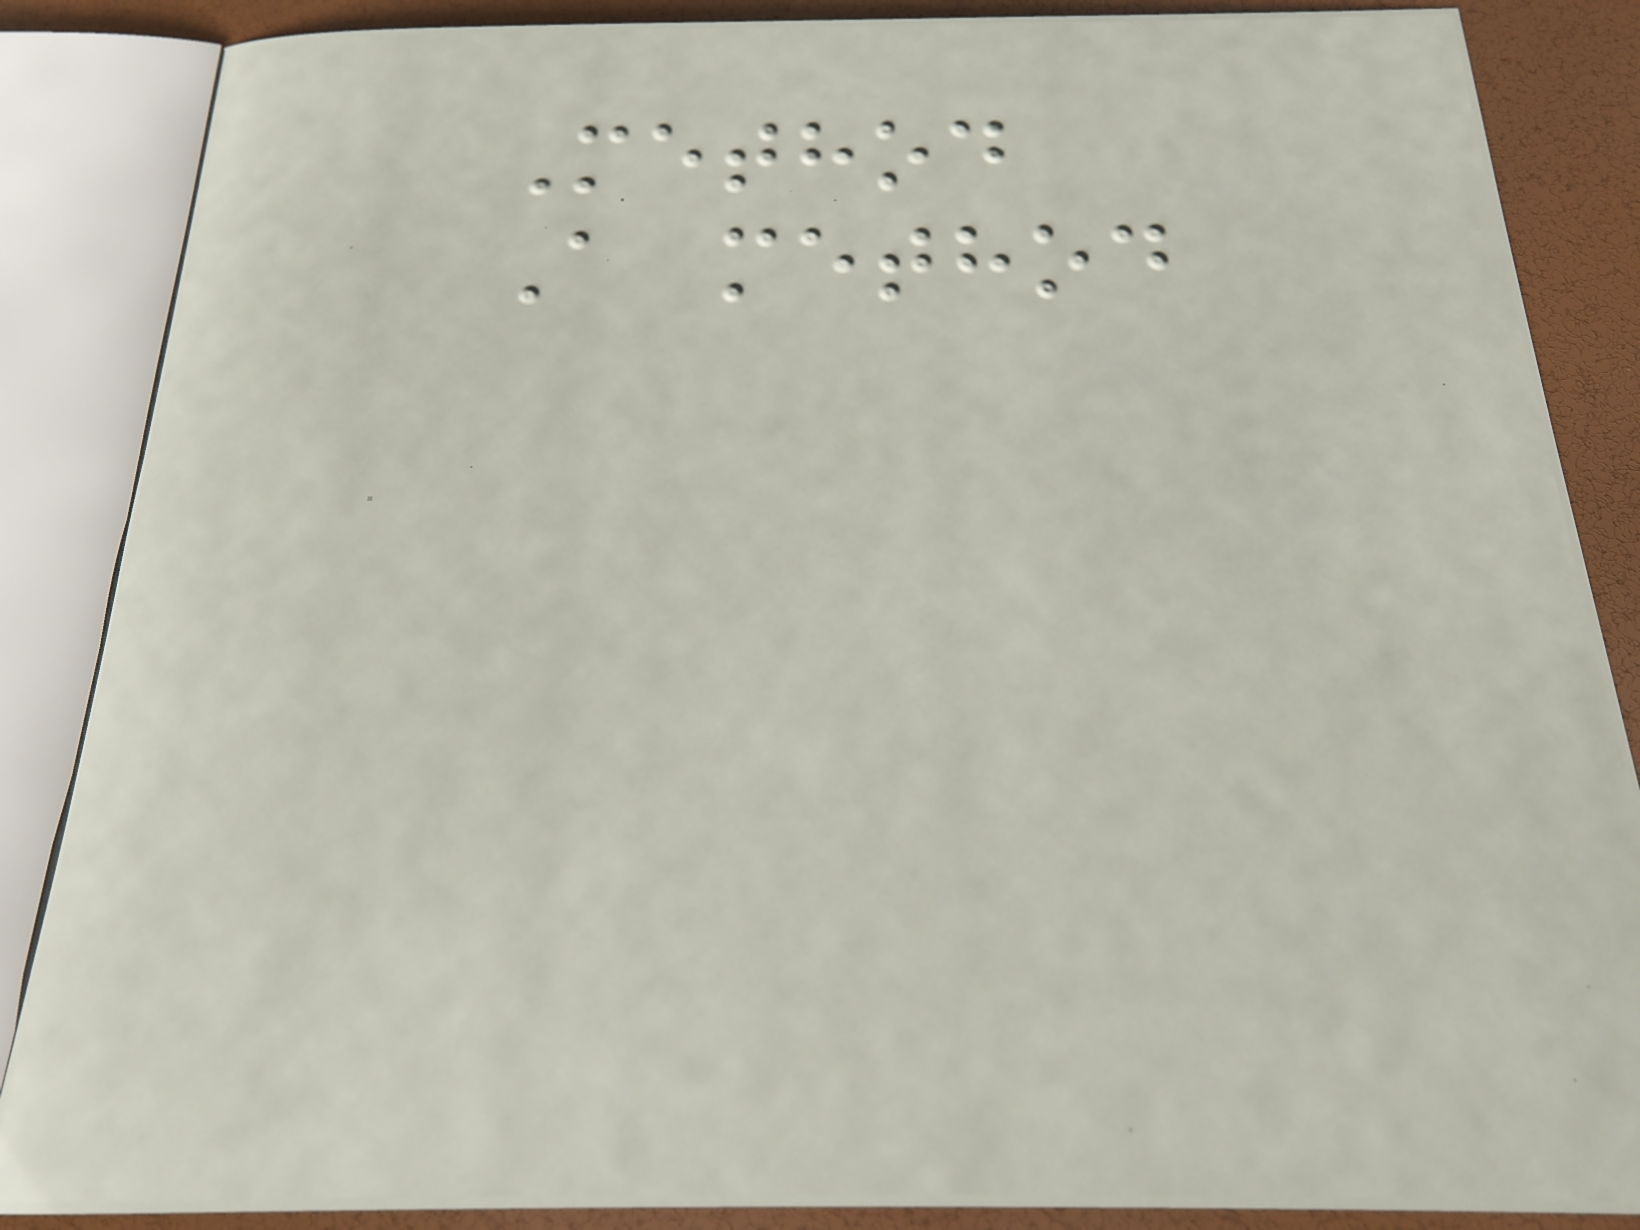Method
A method
